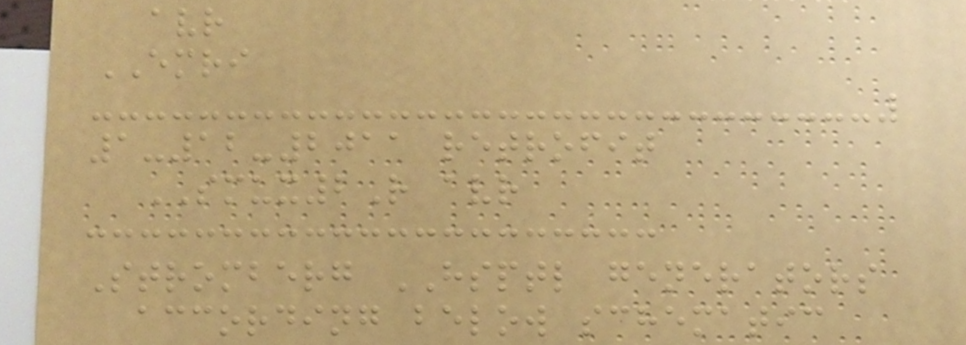avr
EMRI
1-12-2011 retrofit
SMUX2R avr
Stromberg HSPTL generators
according below schematic
